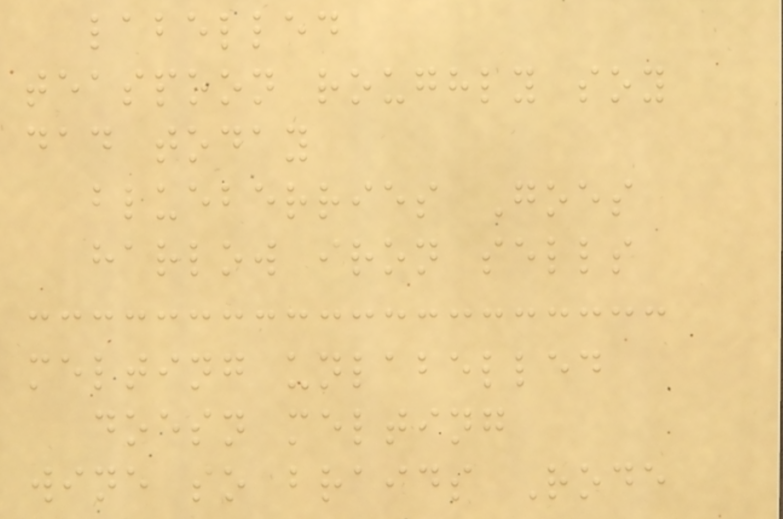labelled
teaspoon roughly soy
dad today
blueberries Goes
harlow iron sells
melting unlabelled
doesn melting
wine so braids Rode
